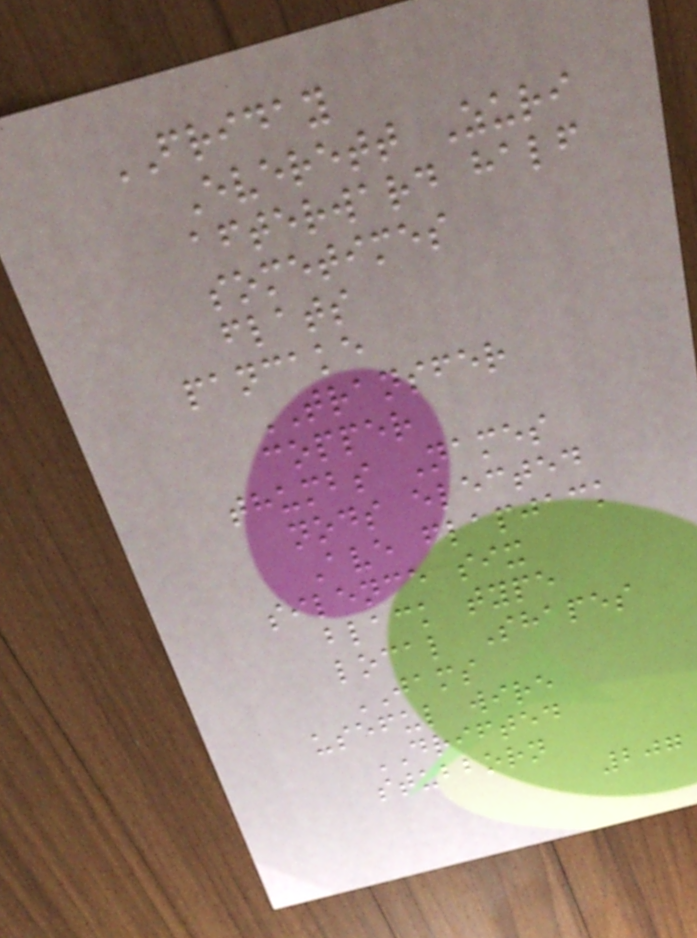FRIDAY
Everett Zuri
afterward half
sometimes
flats
pancake
TRANSFER
copper
thumbs Names
nods elected
Ave flapjack
silence six
black type
local Shapes
JAMS
useful wire
DRIFTED
stubborn
207
